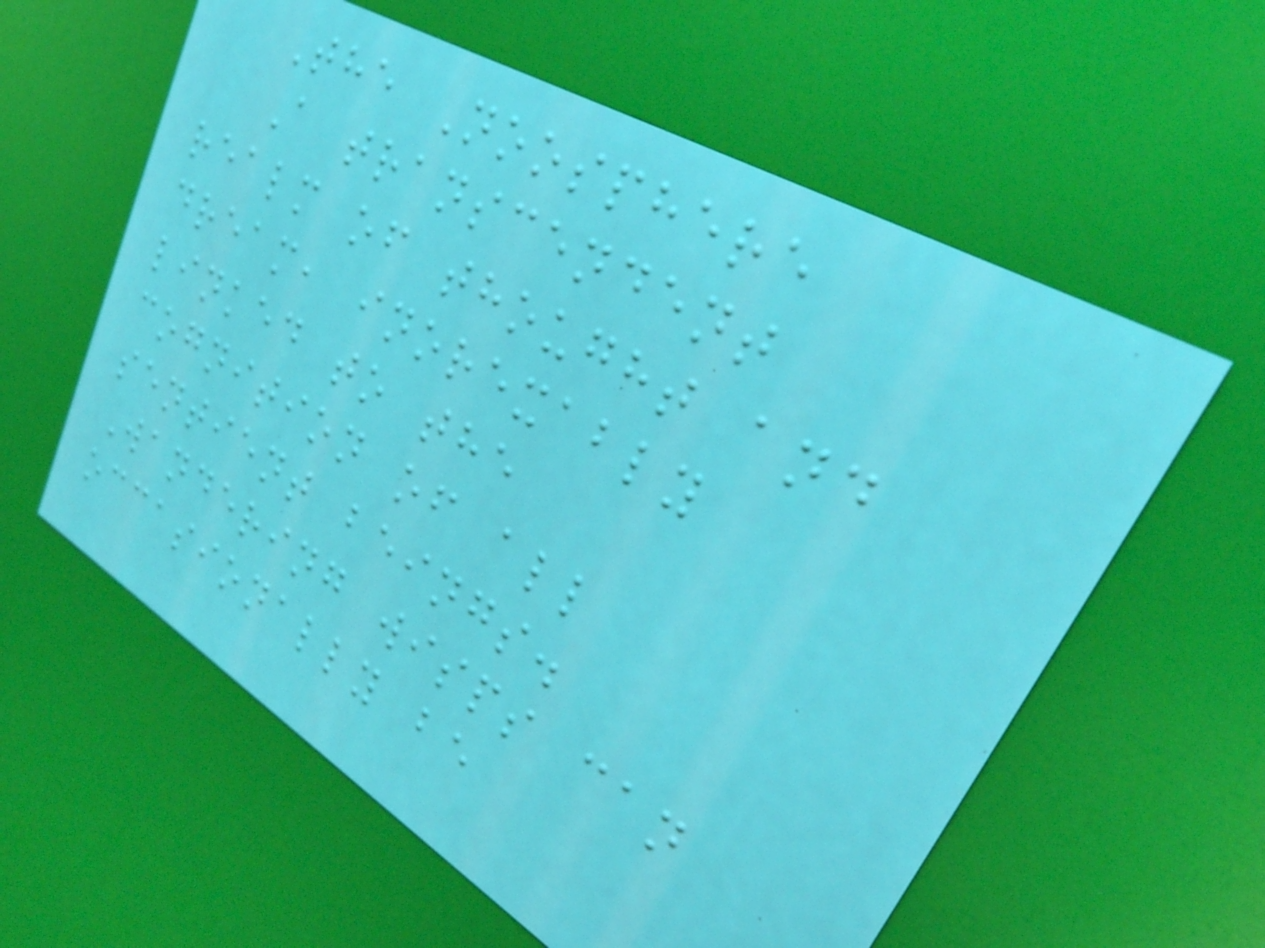The Noosphere
A transcendent
realm of thought and
dream, inorexably
linked to the
cognition of all
sentient beings.
Wandering wisps can
occasionally be
